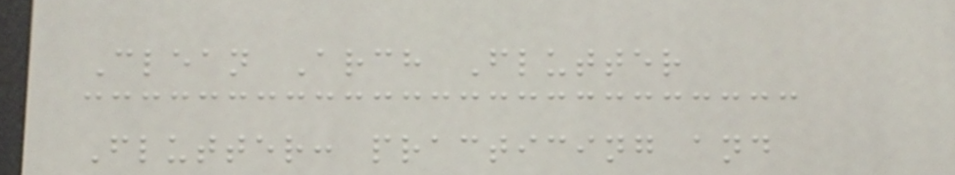Clean Arch Flutter
Flutter: practicing and
